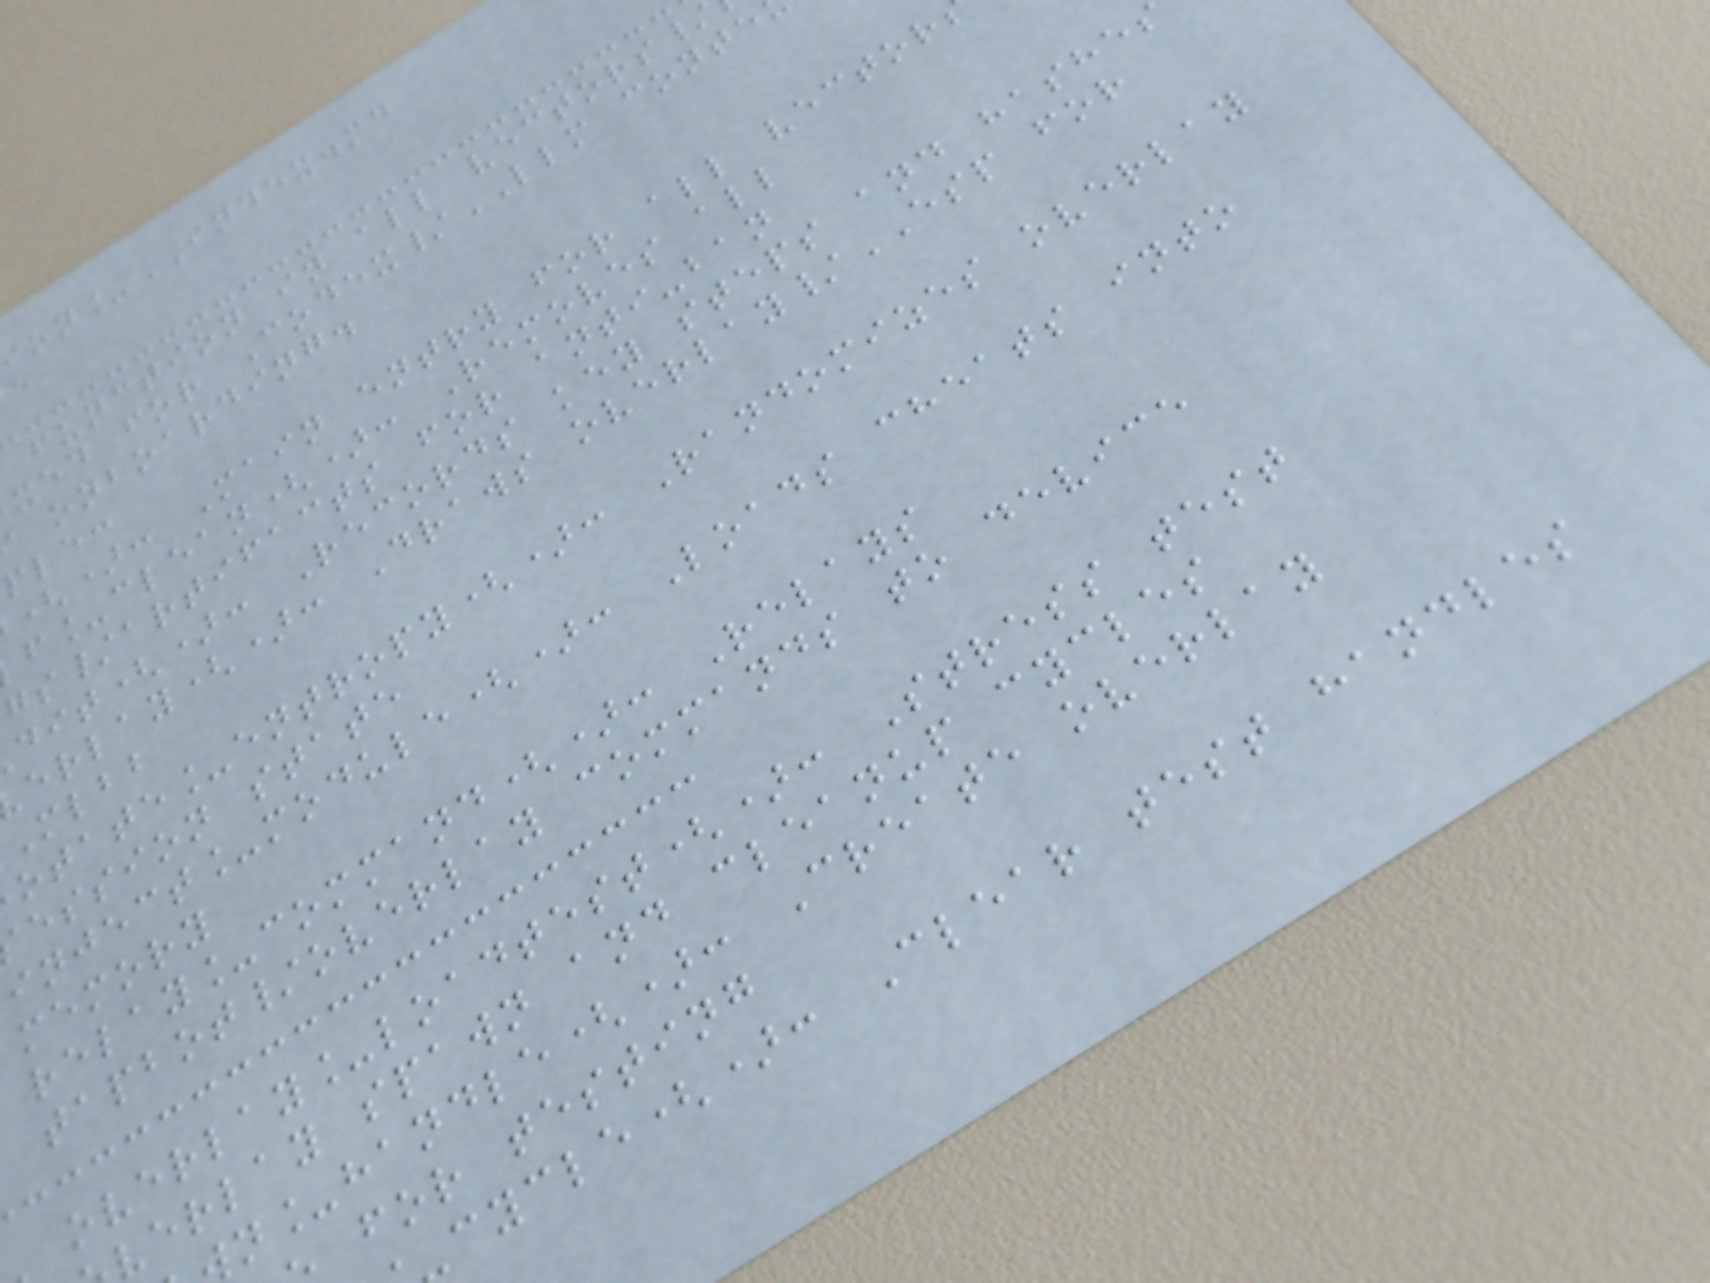_INDEX.md
function in all vectors/
xed for Codex/LLM conte
onboarding.
ple:
(): Main entry for all vector
f_clean(): Removes all
gs/artifacts for anti-ban
dit(): Records key steps and hashes
erlay(): Draws overlay/ESP for
mlbb
otate_entropy(): Randomizes overlay
ession state
inject_module(): Loads cheats into
memory
relay_command(): Relays
tapbot/overlay commands to device
overlay_loadtest(): Stress test
verlay spawn and cleanup cycles
n_handle(): Create overlay
for testing
cycle(): Clear test handles
